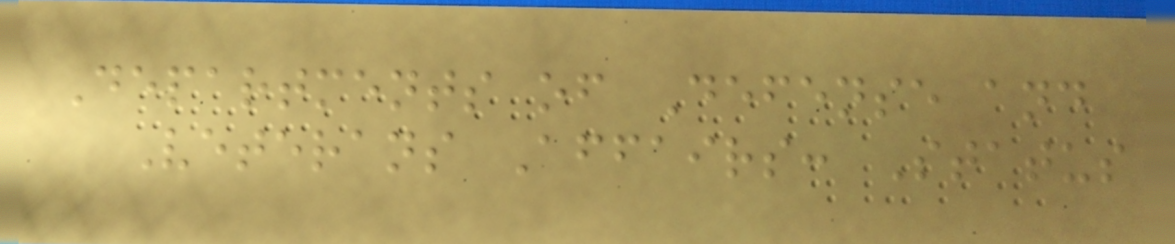Departments of Defense and
Veterans Affairs: Status
